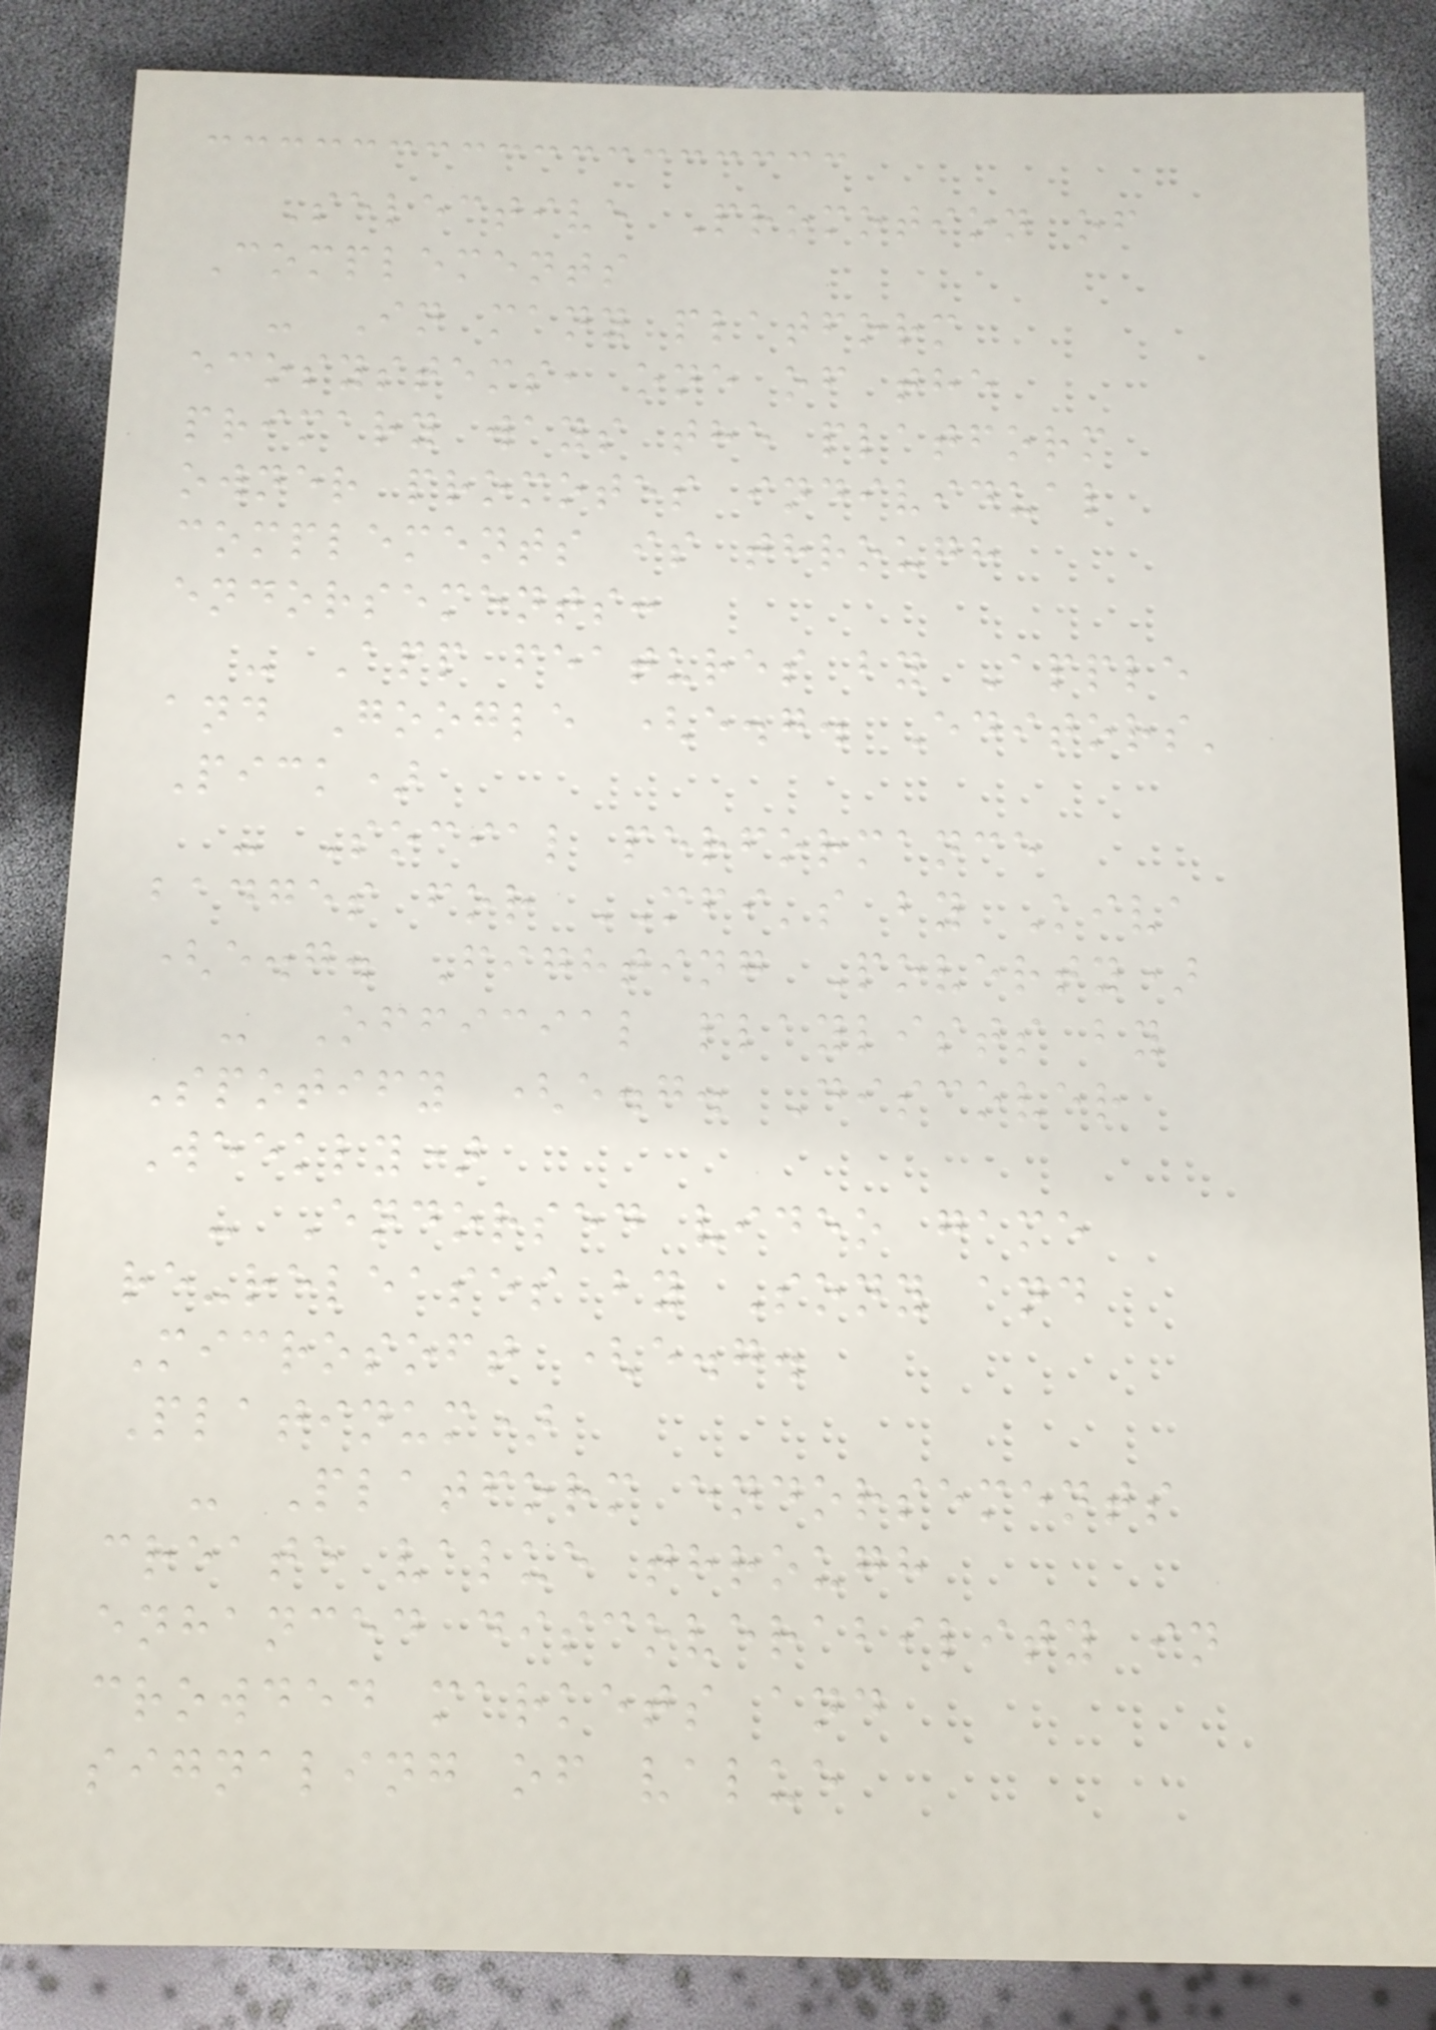Selective Promotion of
Complements
- In many platform
ecosystems, one of the
primary ways the platform
owner promotes individual
complements is through
endorsements:
- App features by Apple
and Google (e.g. Editors'
Pick)
- Social performance
badges for MFI's by Kiva
(e.g. Fighting Poverty)
- Official playlists by
Spotify (e.g. Discover
Weekly)
- Endorsed video game
re-releases by Sony and
Microsoft (e.g.
Platinum)
- Platform endorsements
create value through
enhanced discoverability in
crowded markets and
signaling of value
